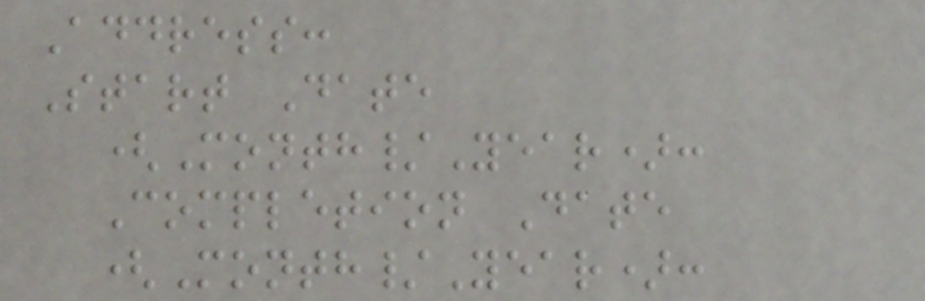Address:
Start Date
(Month/Year):
Completion Date
(Month/Year):
